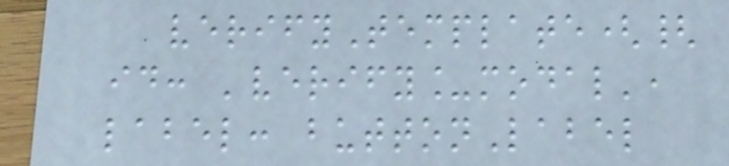verifyTemplate({
id: 'verify_modal',
label: buttonLabel
